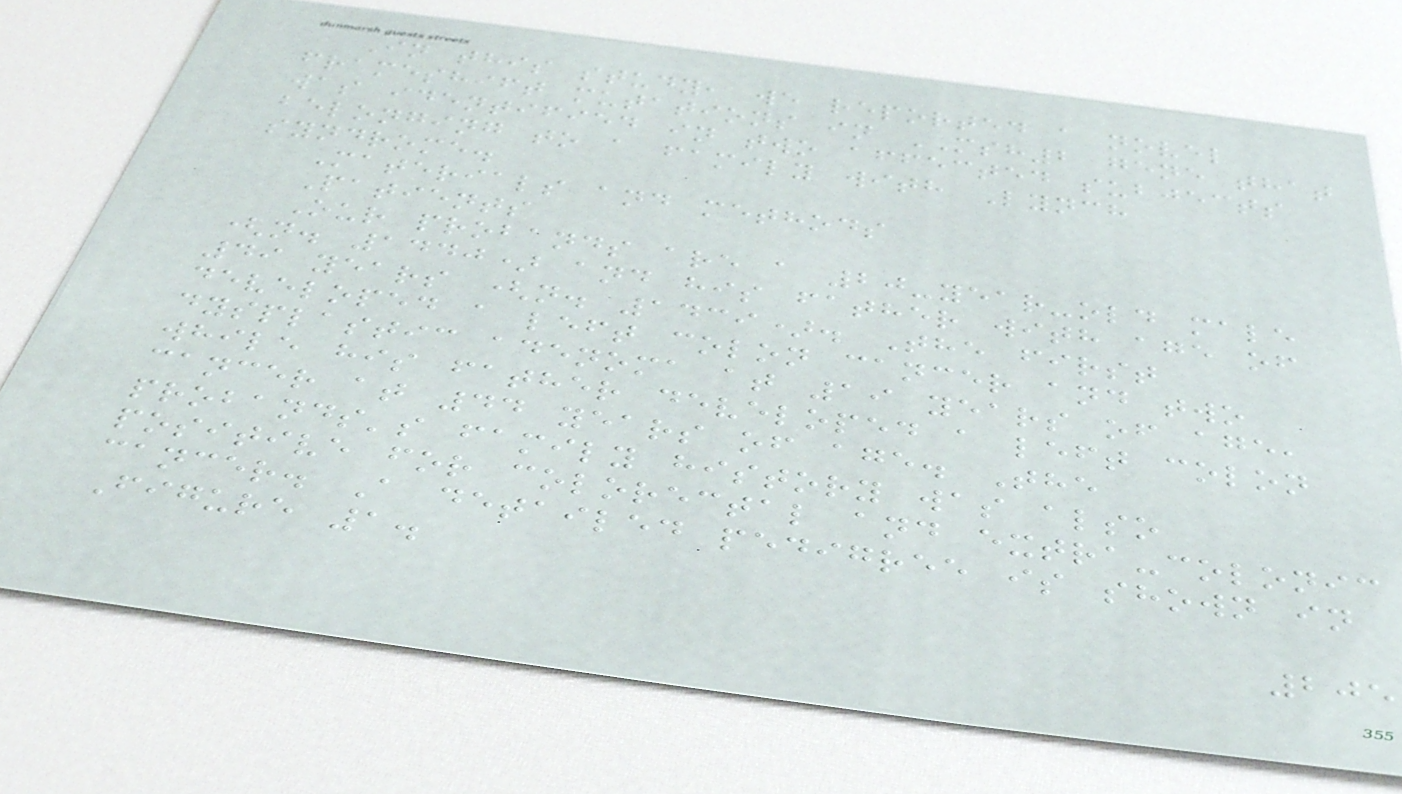In this study, we reported a novel
frameshift mutations in MSH2 gene that
was identified in two affected subjects
belonging to a family with Lynch
syndrome.
Materials and methods
Patients
Our probands are a 20-year-old male
(n. 1440) and his father with age of
49 years (n. 1439). The first
developed a left colon cancer and two
dysplastic adenoma at 19 years of age,
while his father developed a left colon
cancer at 44 years of age. The
probands's family history was also
positive for colorectal and extra-colonic
cancer. A detailed pedigree is shown in
Figure 1.
205
